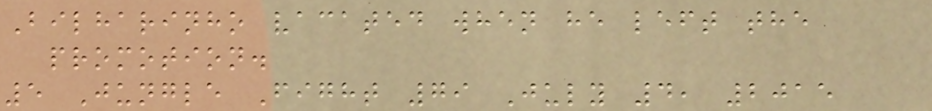Bilharinho vacated when he left the
promotion.
5 Jungle Fight 79 July 4, 2015
